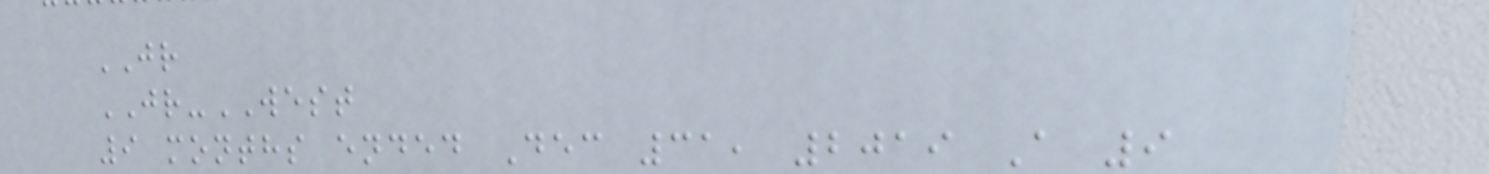JR
JR-WEST
9 months ended Dec 31, 2019 A 9
